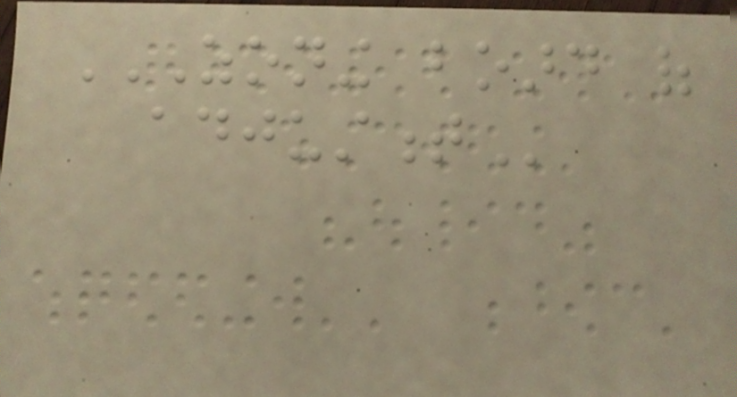ZONING BOARD OF
ADJUSTMENT
